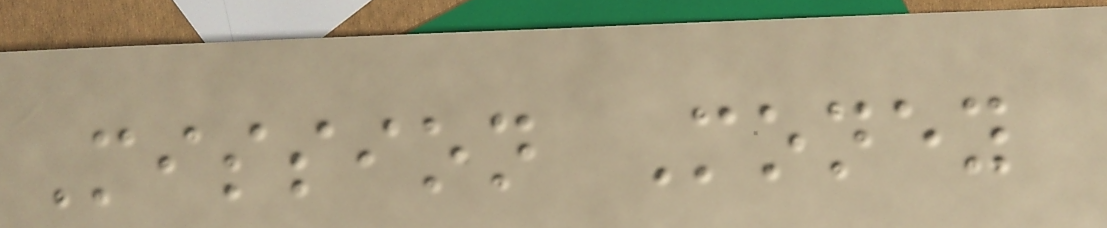Mission Money
